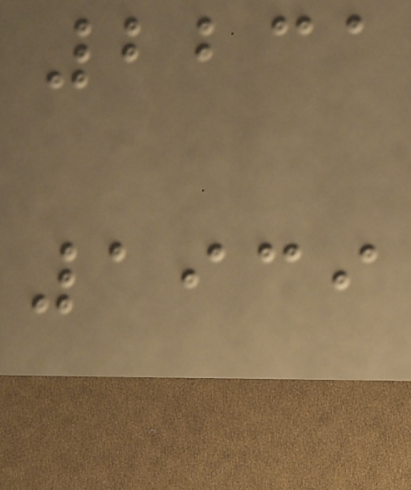2231
1939
